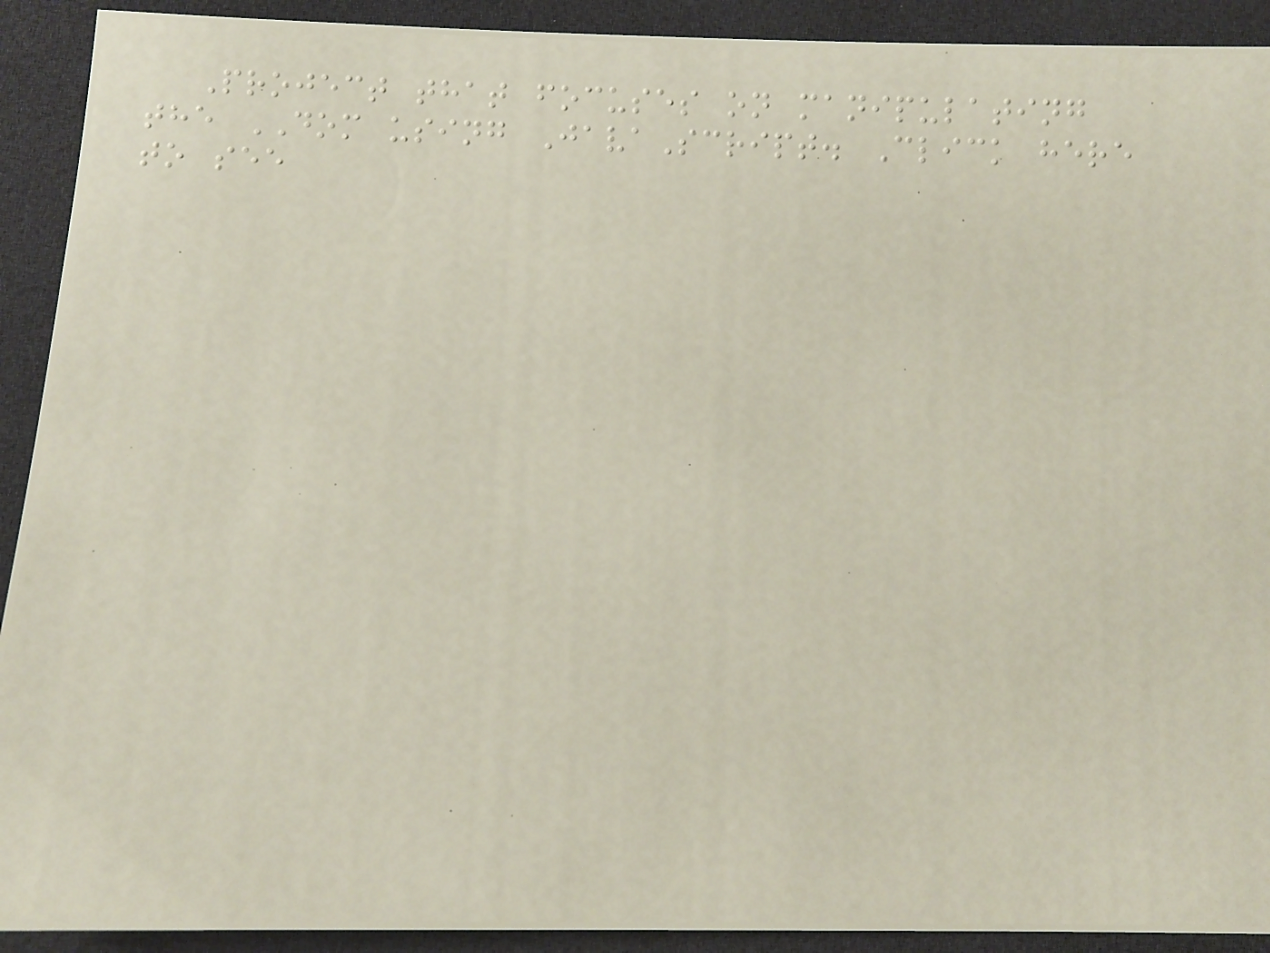Project that focuses on manipulating
the DOM using JavaScript. Click here
to see
